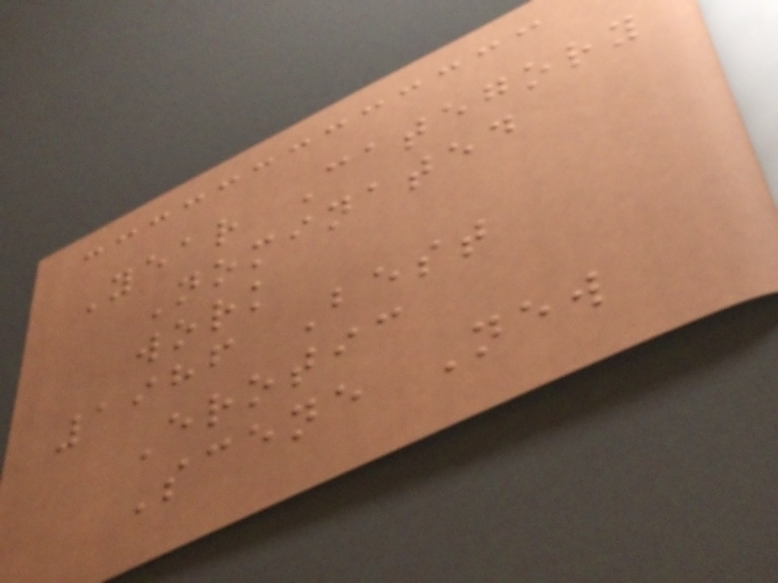Year Category
Nominated
work
1986 Best
Erotic
Scene New
